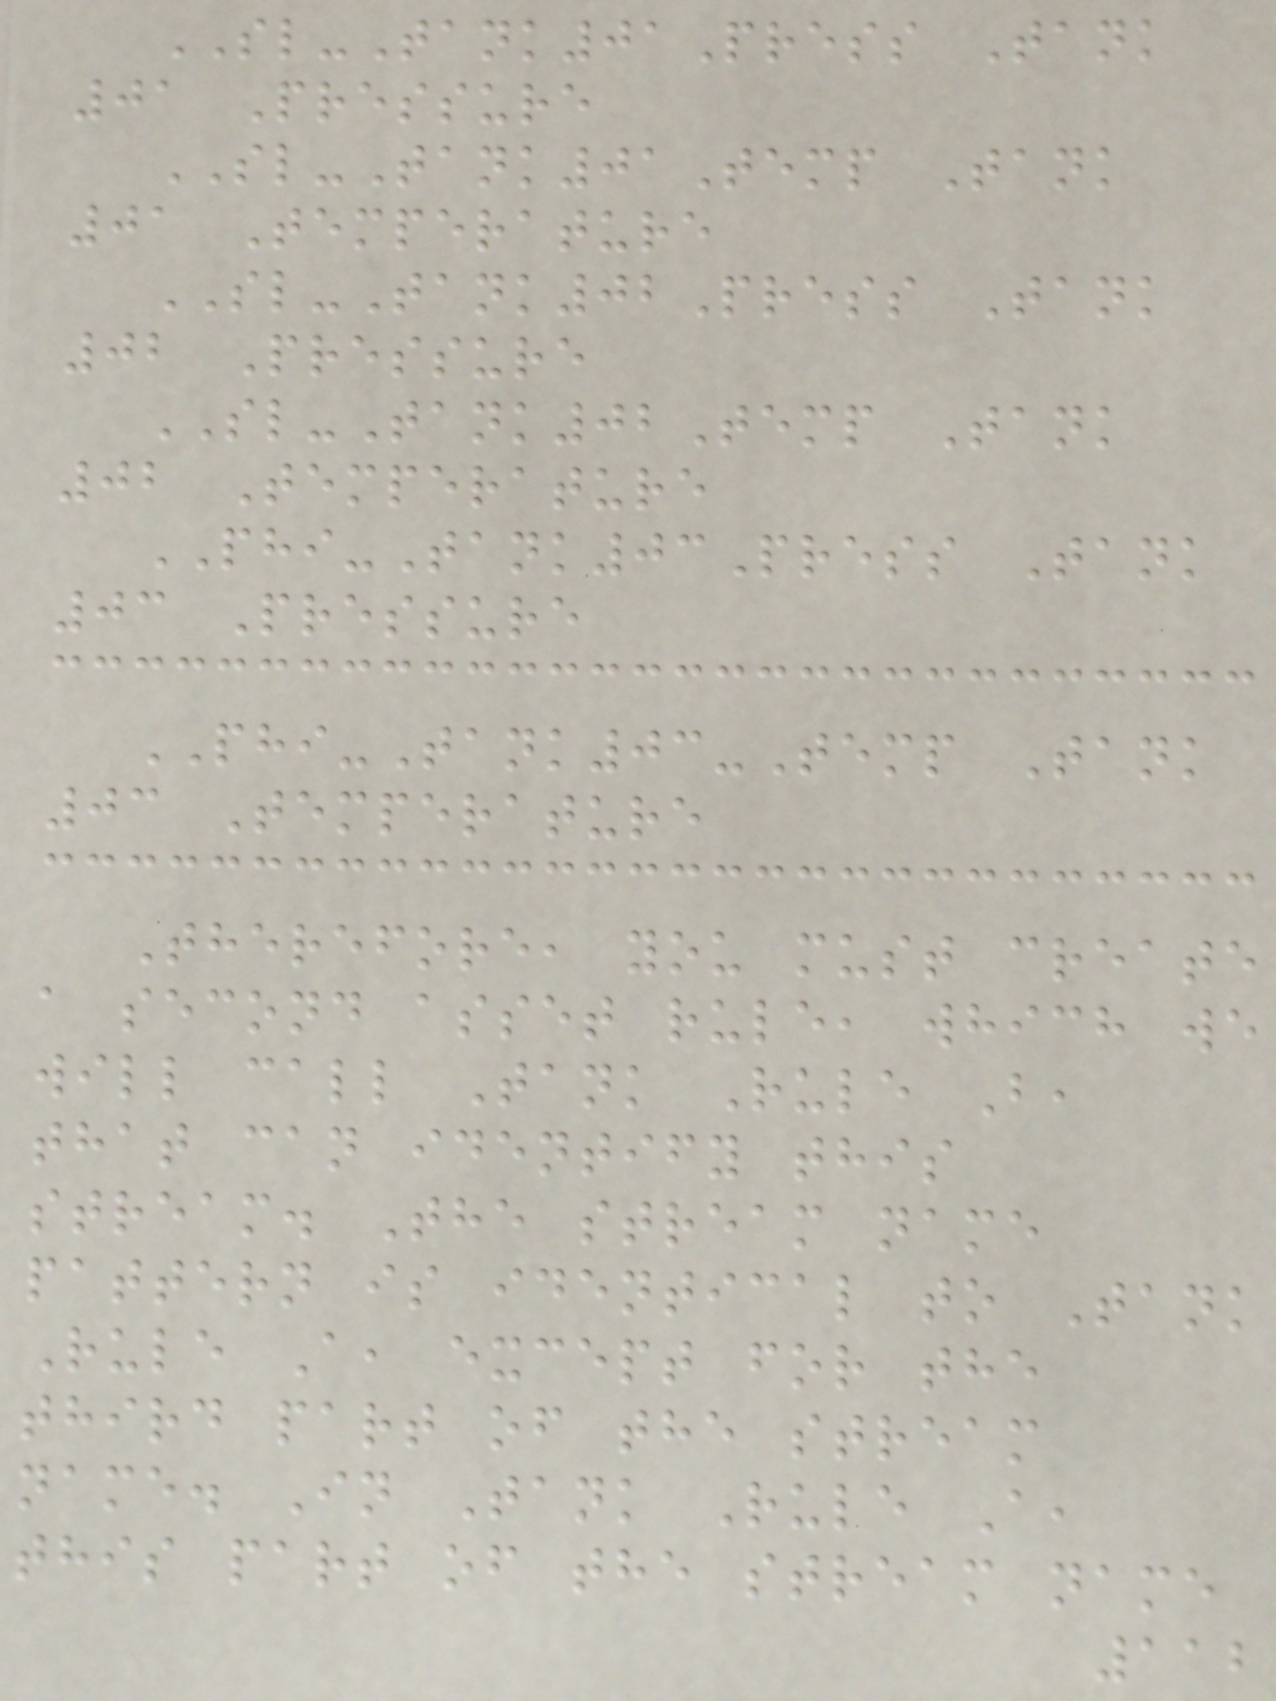SL-Tank01Press Tank
01 Pressure
SL-Tank01Temp Tank
01 Temperature
SL-Tank02Press Tank
02 Pressure
SL-Tank02Temp Tank
02 Temperature
PHI-Tank03Press Tank
03 Pressure
PHI-Tank03-Temp Tank
03 Temperature
Therefore, you must create
a second asset rule, which we
will call Tank Rule B,
that can identify this
stream. The stream name
pattern is identical to Tank
Rule A, except for the
third part of the stream
name. In Tank Rule A,
this part of the stream name
112
